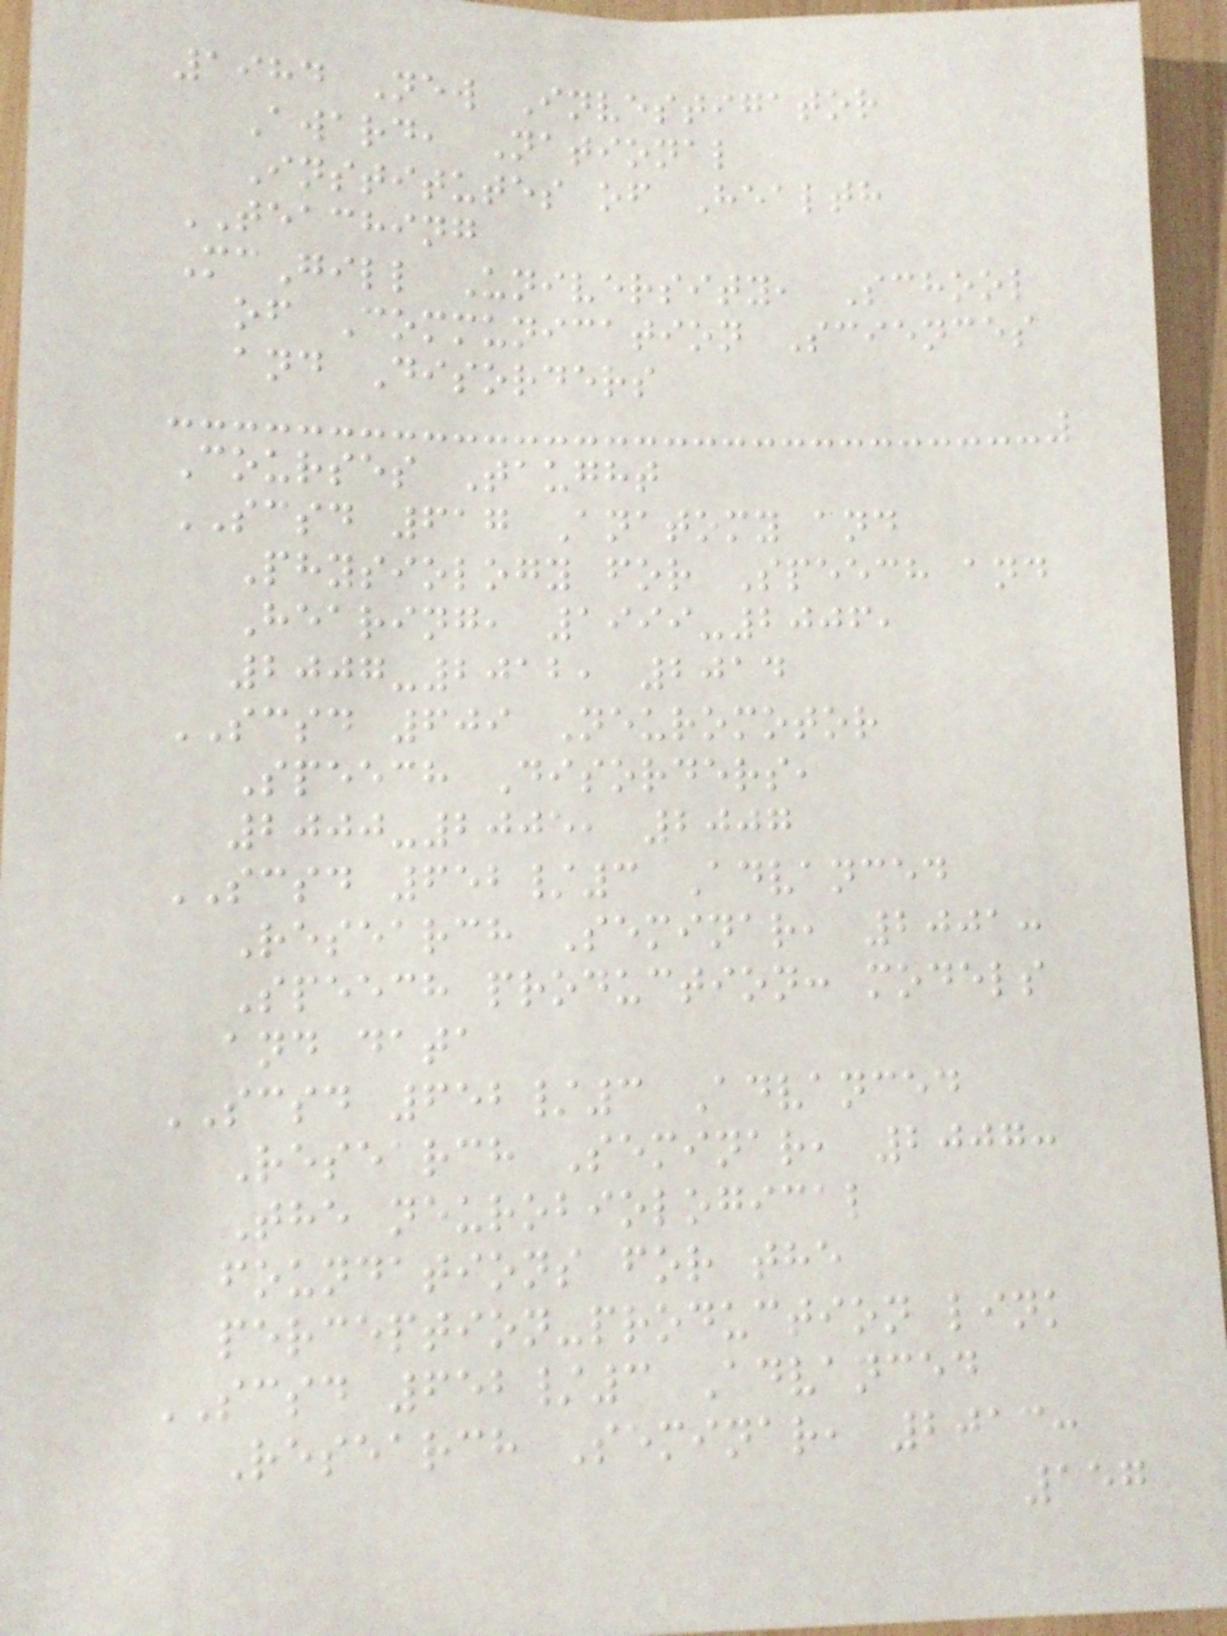1984 New Investigator
Award, National
Institutes of Health
TEACHING
McGill University, School
of Communication Sciences
and Disorders
Courses Taught
SCSD 617 Anatomy and
Physiology for Speech and
Hearing, 1999-2006,
2007-2012, 2014
SCSD 609 Neuromotor
Speech Disorders,
2000-2005, 2007
SCSD 652/3 Advanced
Research Seminar, 2001:
Speech production: models
and data
SCSD 652/3 Advanced
Research Seminar, 2007:
The neurobiological
foundations for the
perception-production link
SCSD 652/3 Advanced
Research Seminar, 2013:
157
